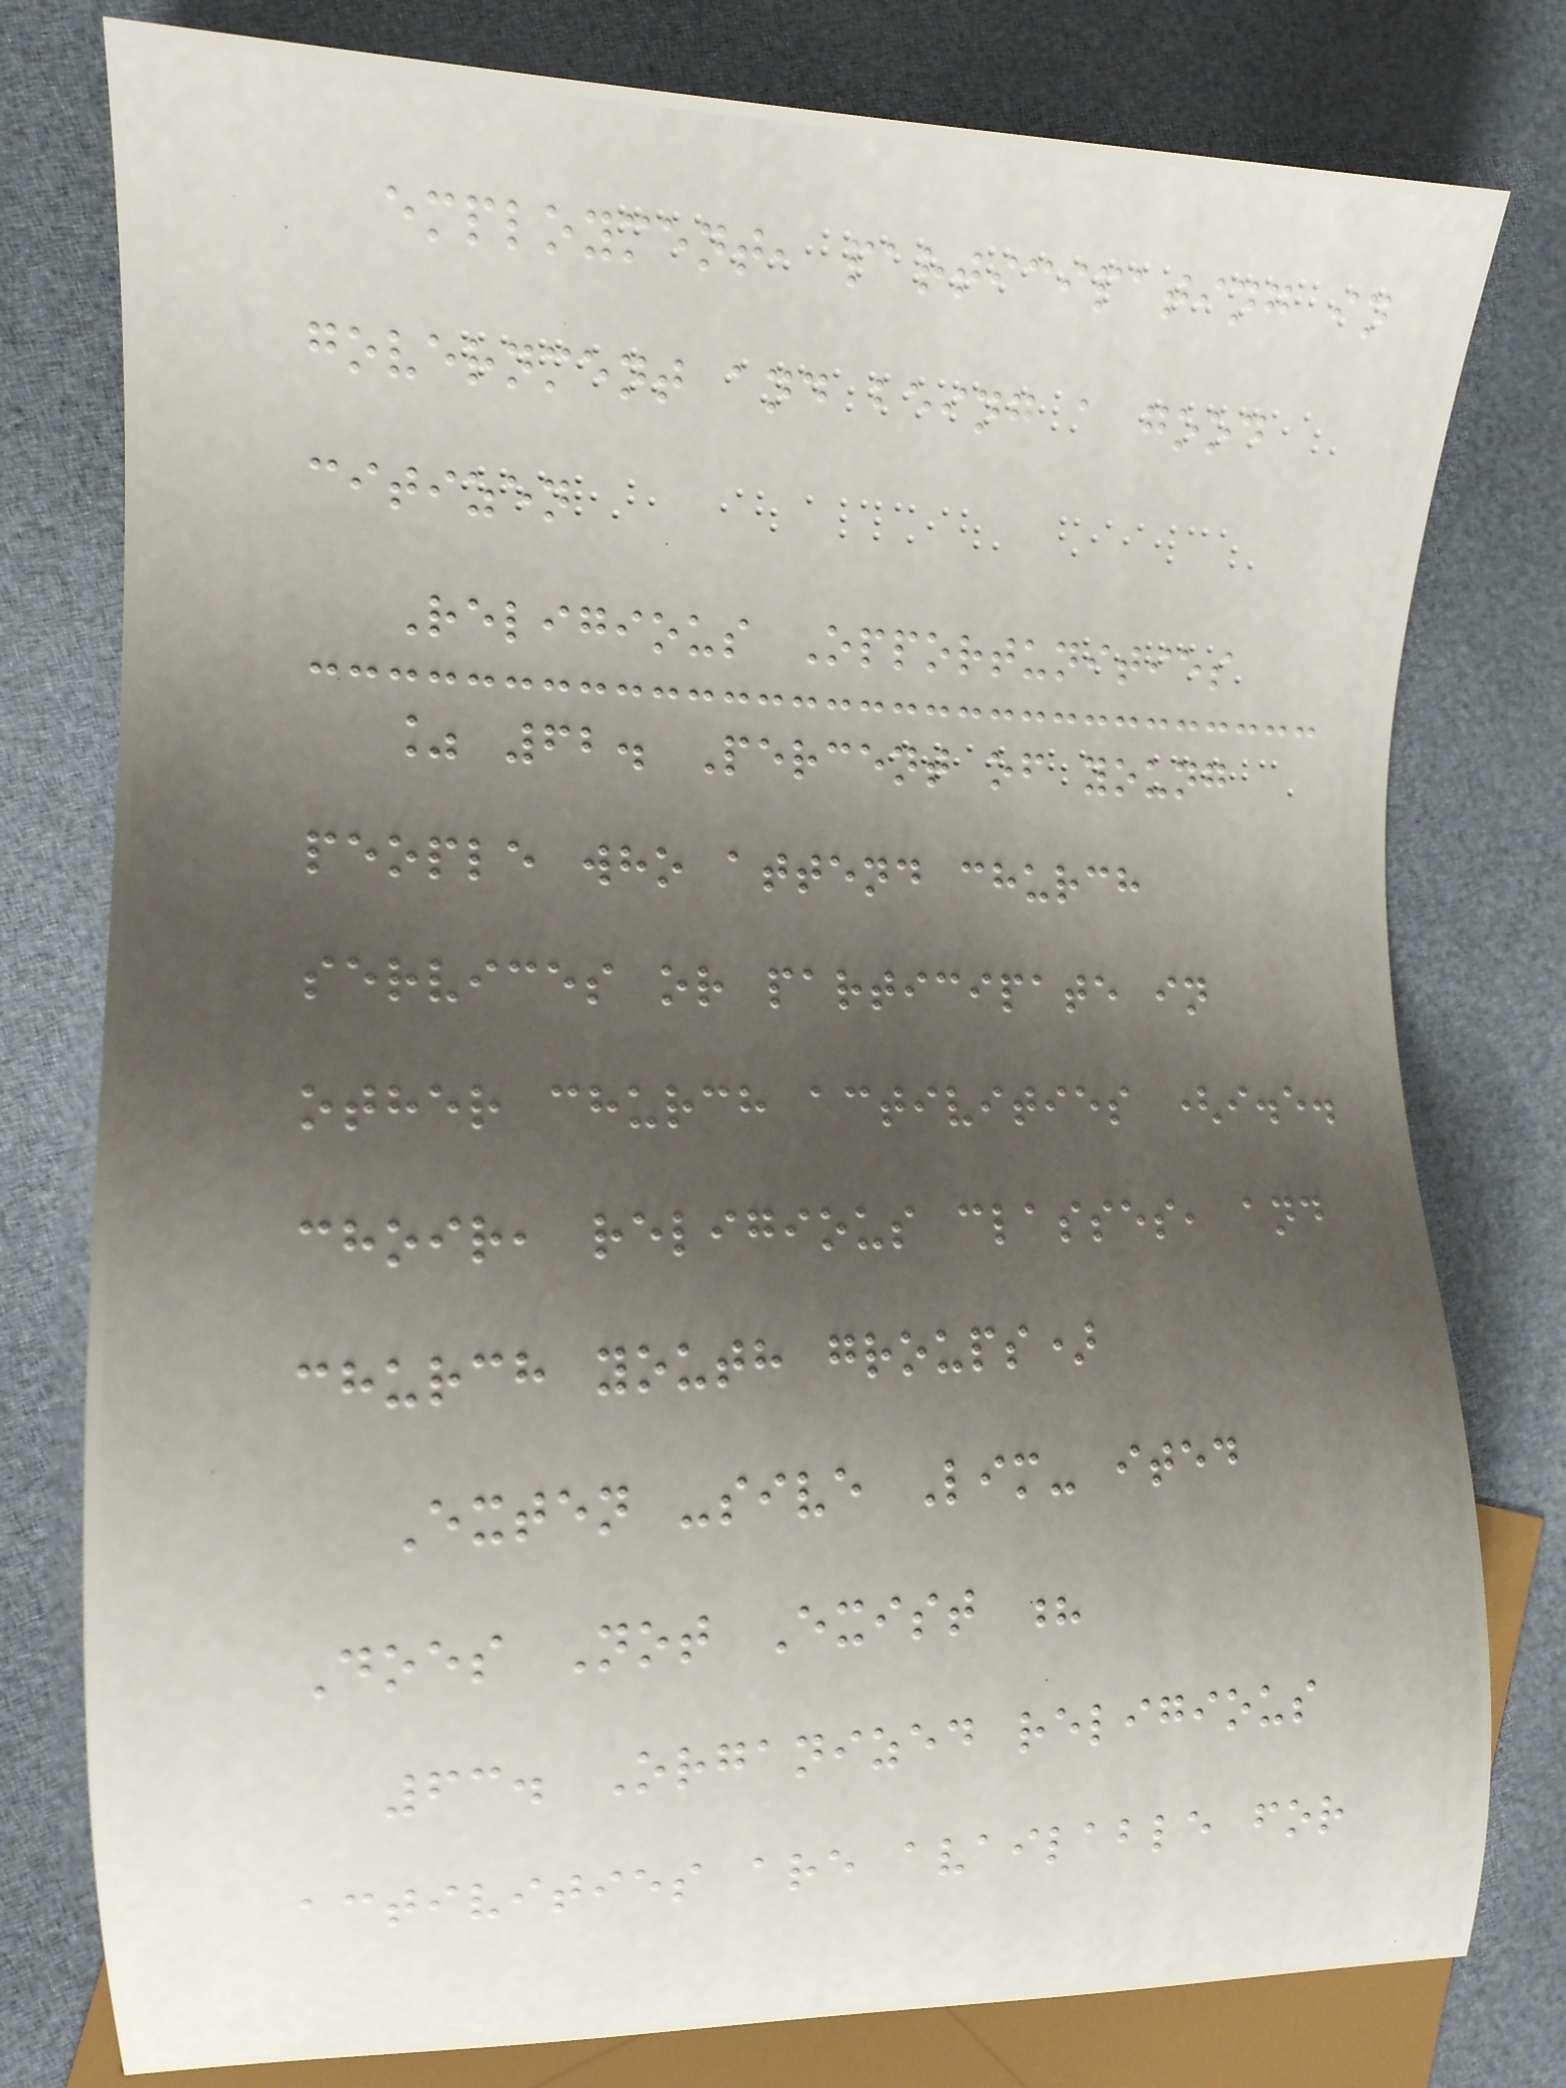employment, participating in
government and being a good
citizen
Religious Opportunities
% 62. Percent of young
people who attend church
services or participate in
other church activities (i.e.
choir, religious classes, and
church youth groups)
Exten -sive Lim- ited
Does Not Exist ?
63. Organized religious
activities are available for
